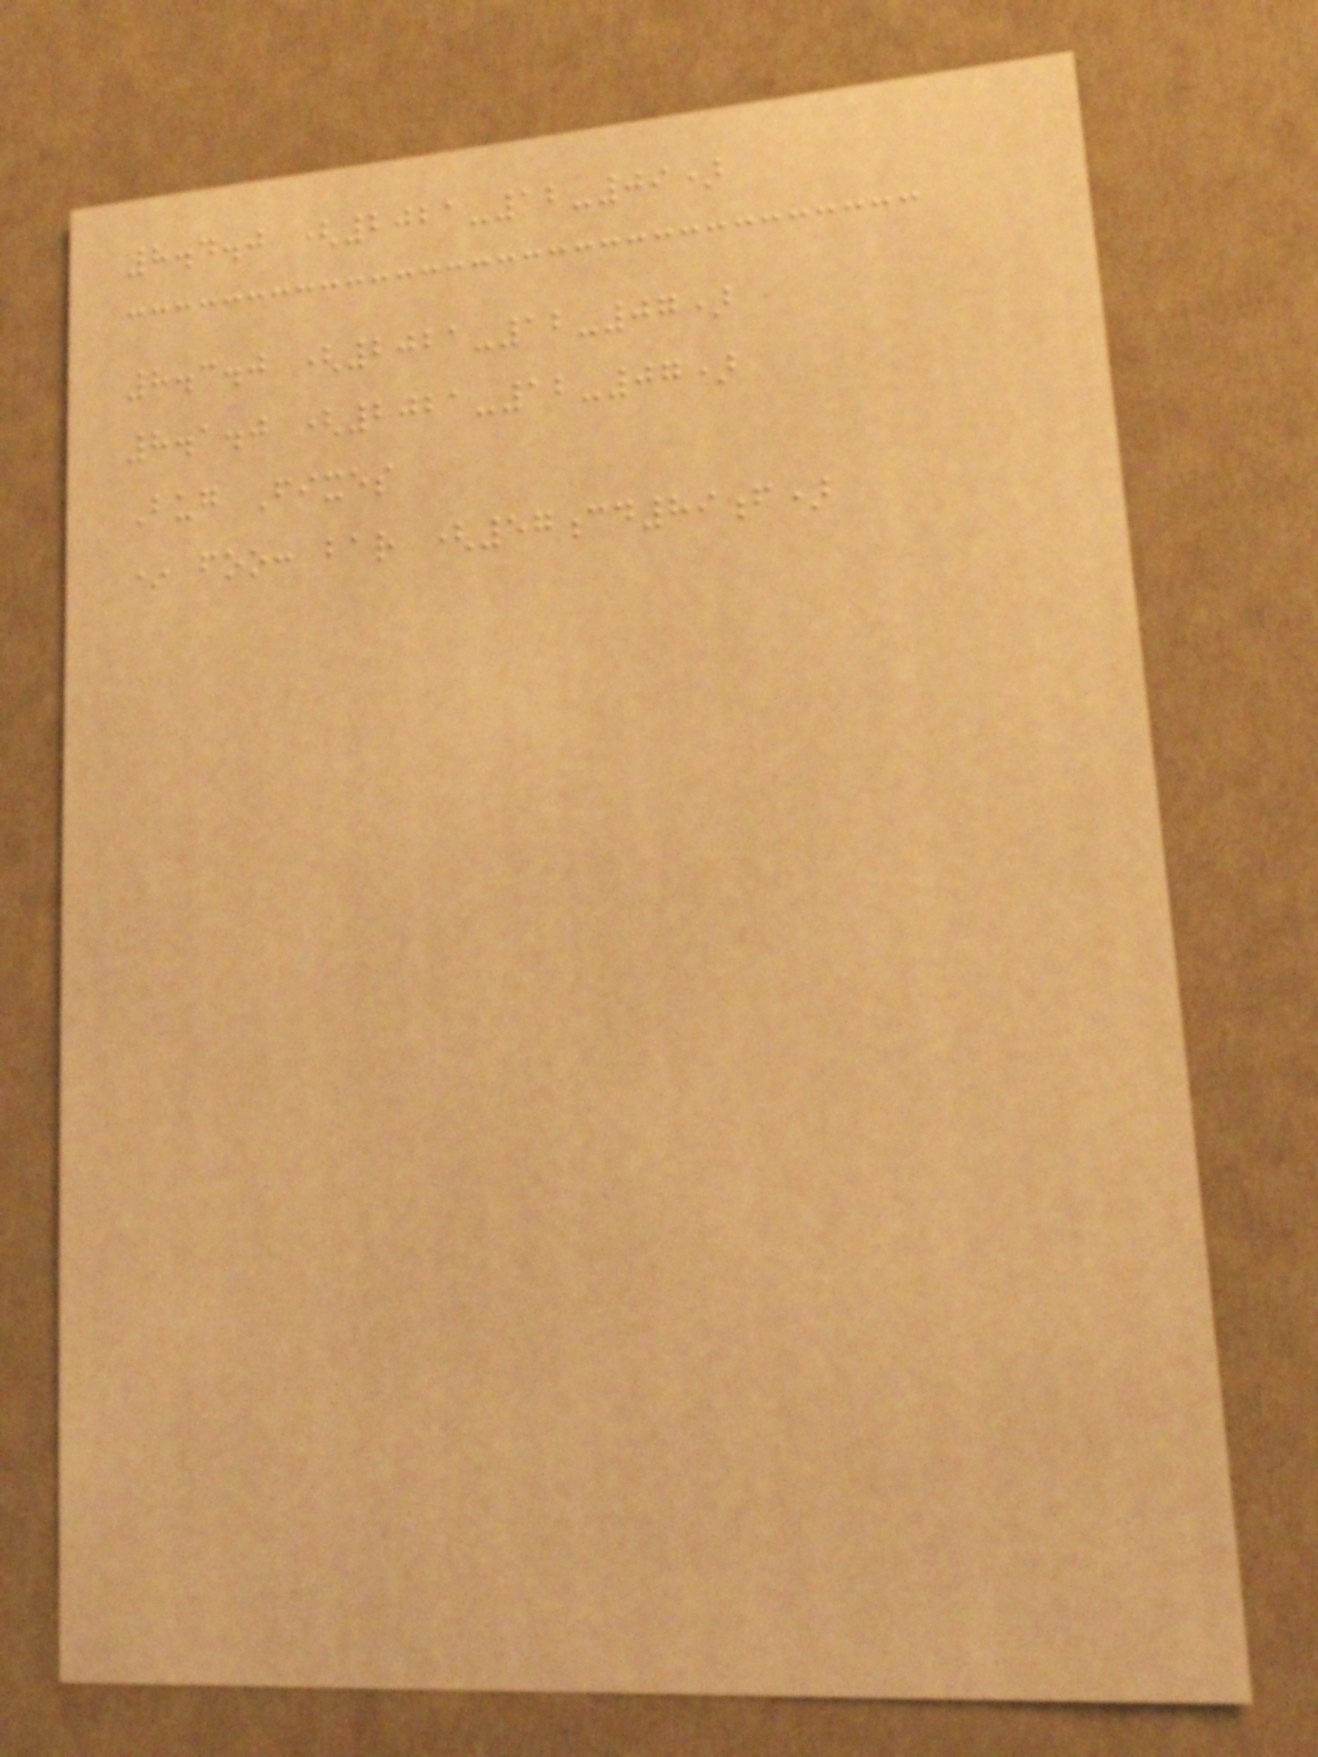8.4.0 (2021-12-09)
8.3.0 (2021-12-07)
8.1.0 (2021-12-07)
Bug Fixes
* foo: bar (57cd89f)
